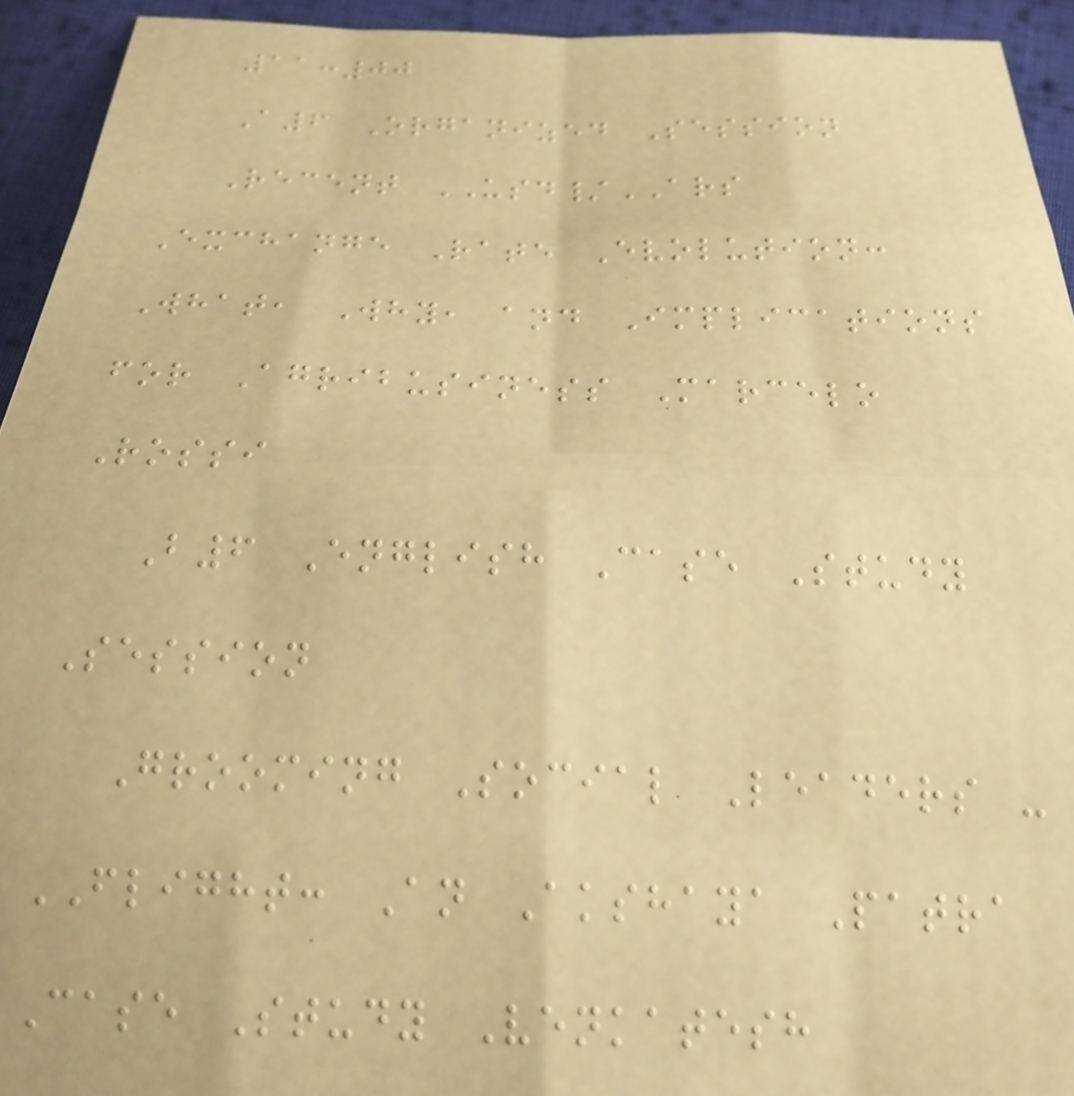11:00
A6 Organized Session
Recent USD/ARS
Exchange Rate Evolution:
What, Why, and Implications
for Agribusiness Marcelo
Rossi
B6 English Case Study
Session
Grooming Social Leaders -
FLIGHT: An Akshaya Patra
Case Study Venkatesh
